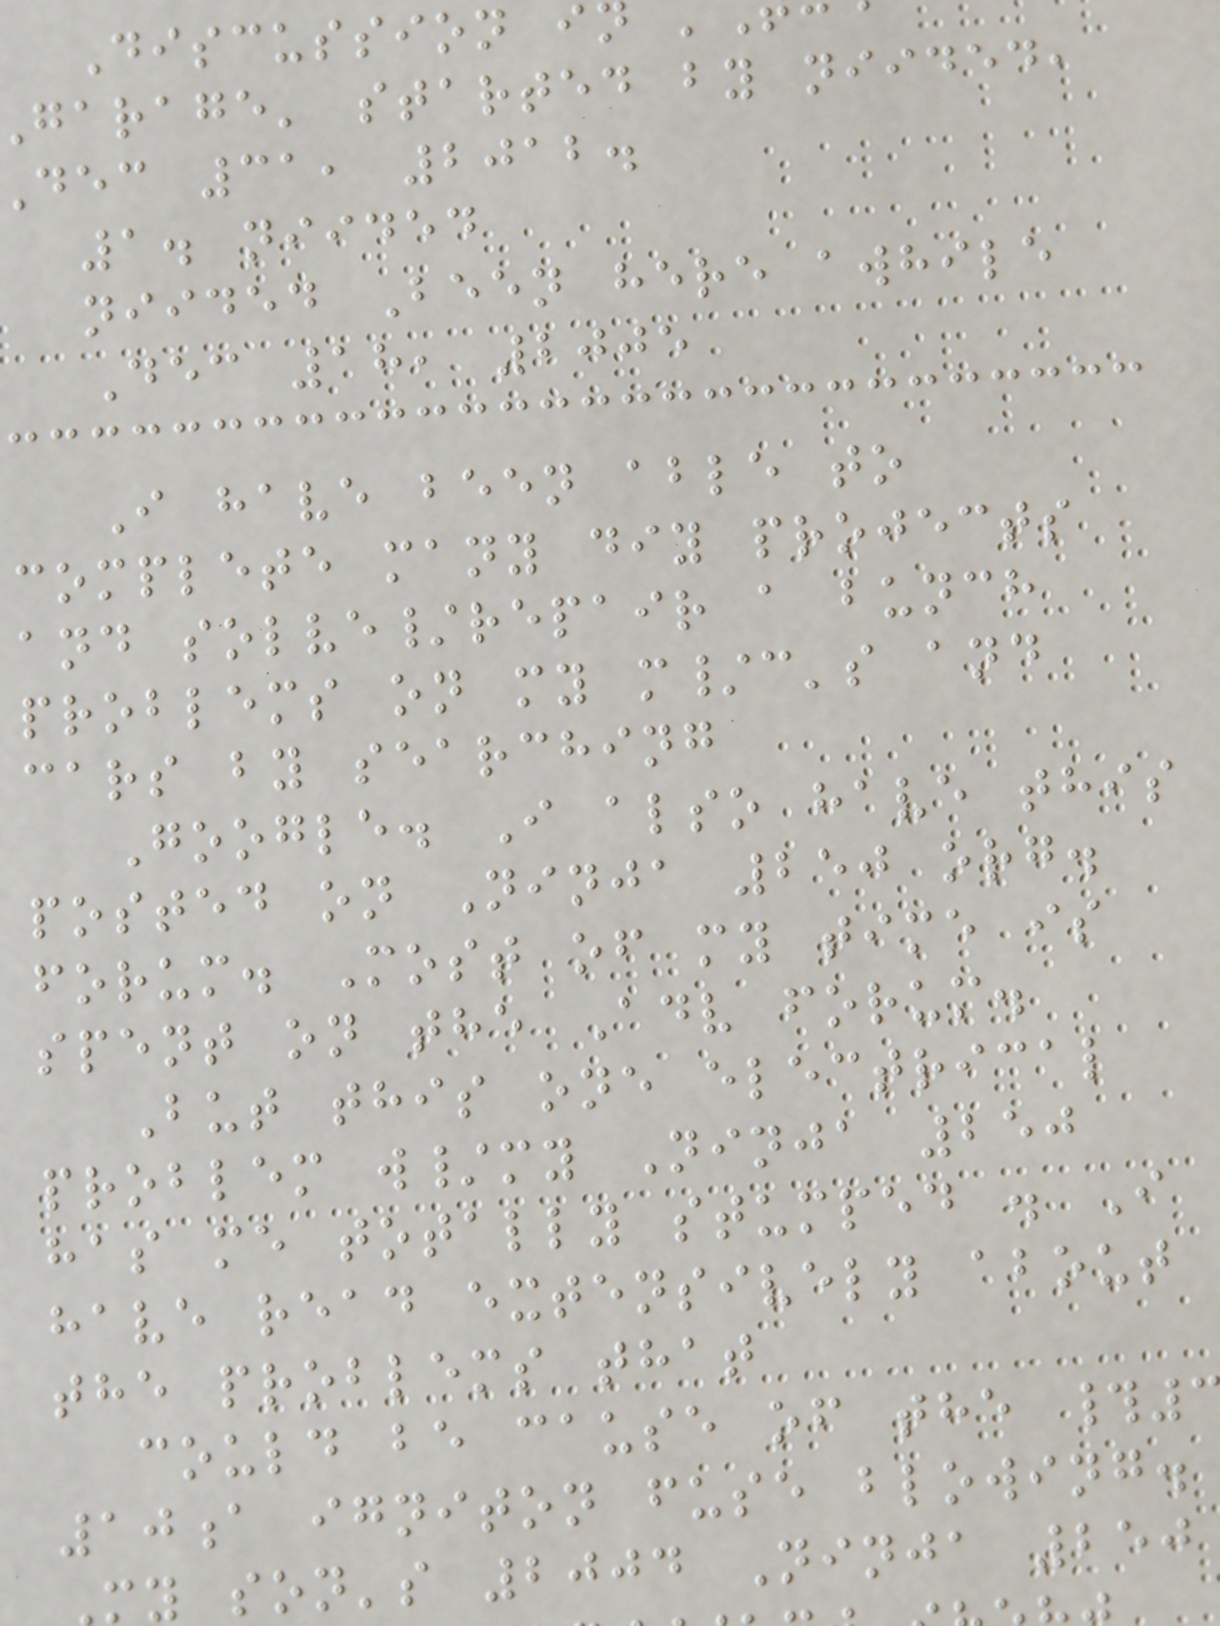Discussion i
garage' started by niided,
dec 31, 2012.
1. niided
niided Been here awhile
Dec 18, 2005
I have been able to
complete many diy projects
and solve/repair a bunch
problems on my m/c's and
cars by searching
Google. I also have this
posted on Ninja 250 org.
forum. Most of my time is
spent on the Adv forum.
But this one electrical
problem w/my Ninja 250
has me totally stumped . I
have read extensively about
the problems that
could be cause of the #
10a igniton fuse blowing.
my son's 2004 Ninja 250
